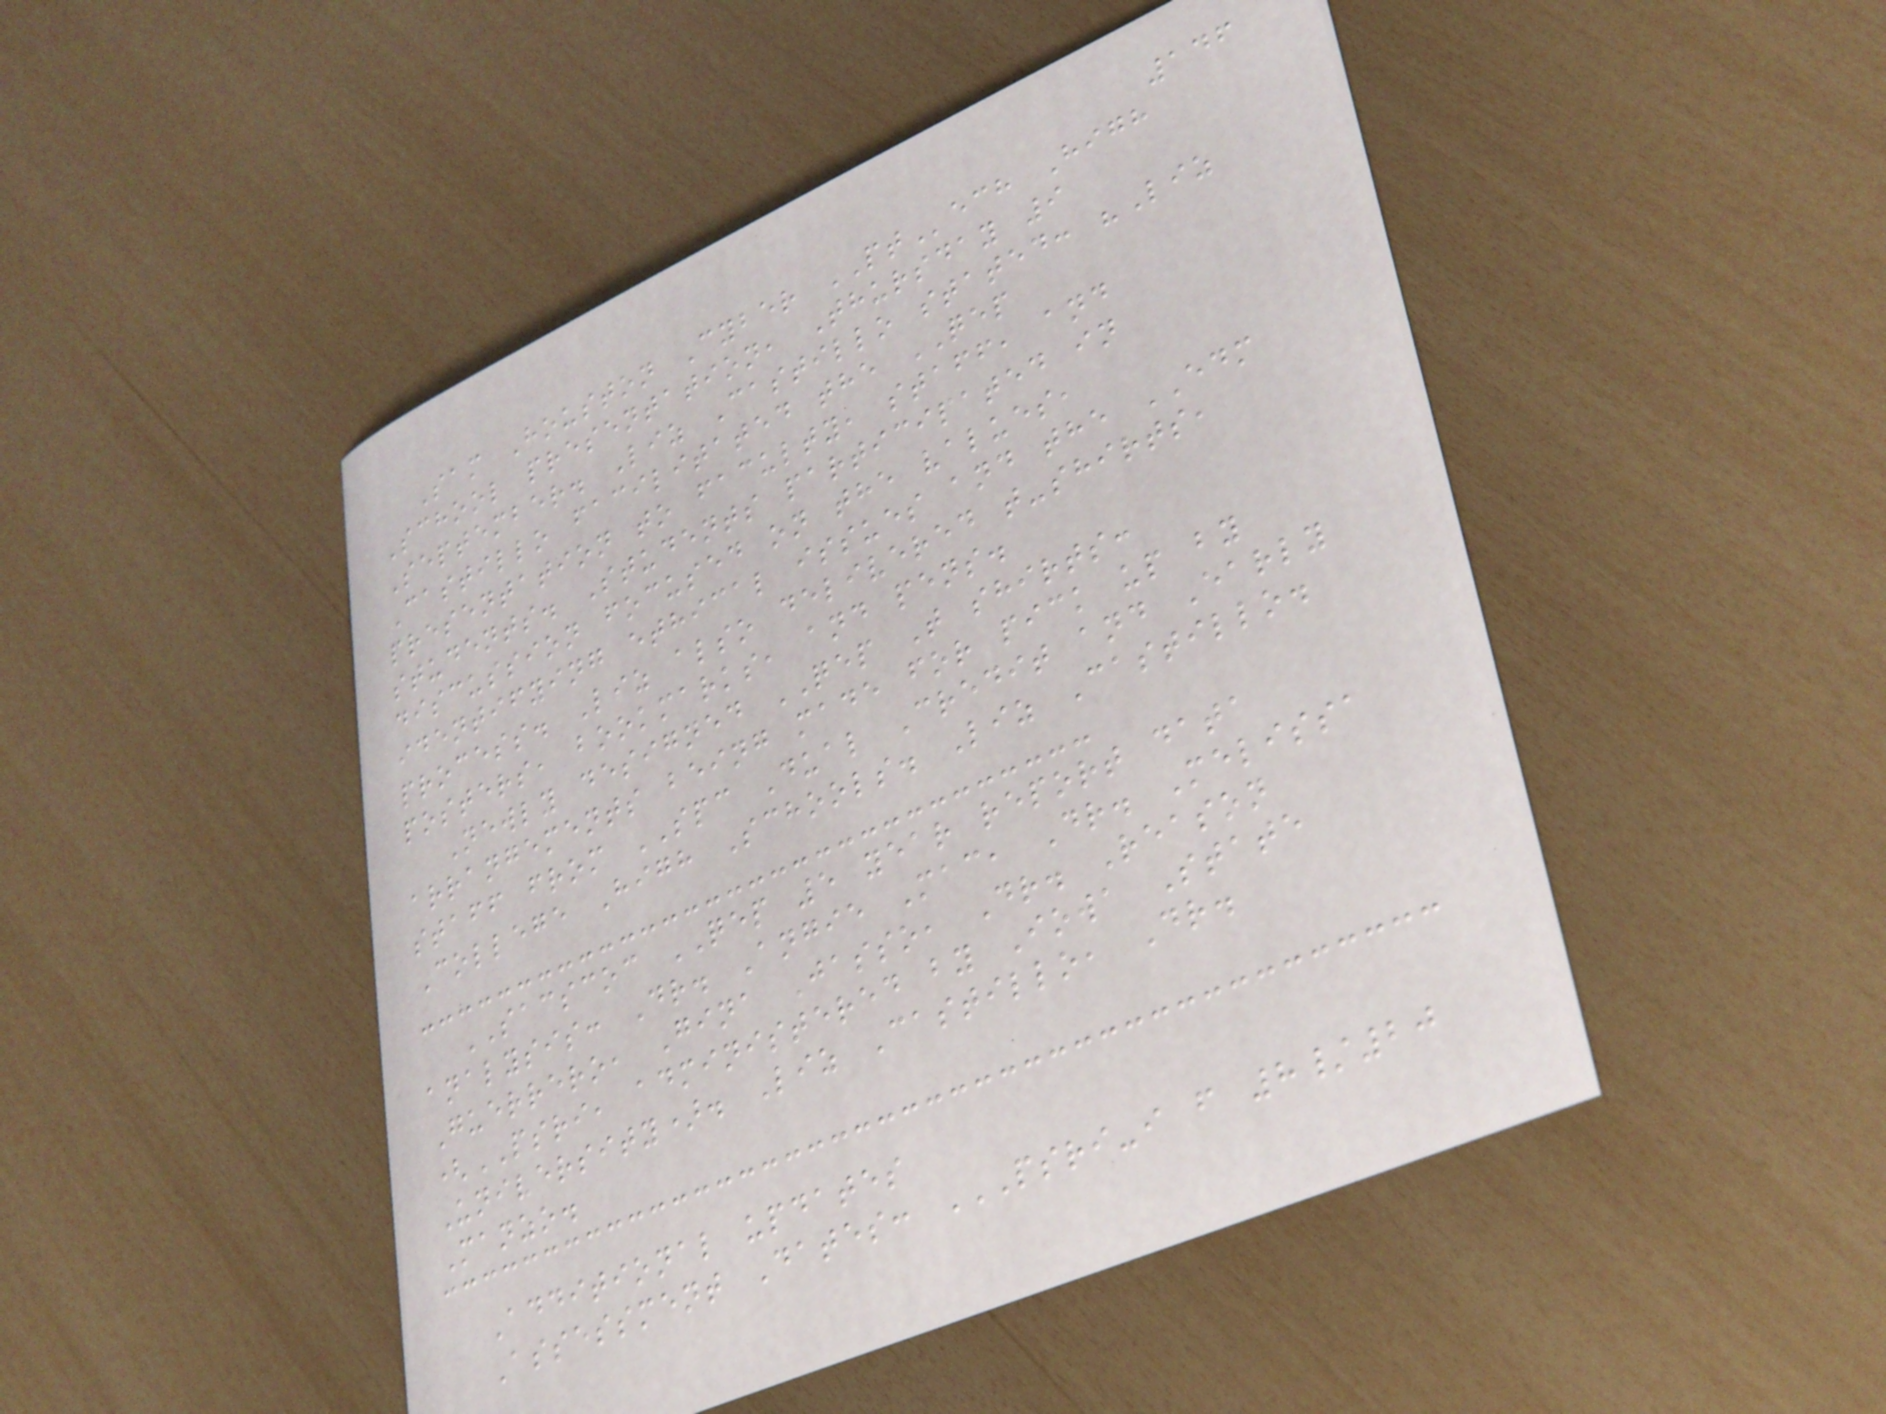146
Sam Houston Cyber PTech High
School presentation, Thursday 9
September. Liz Castillo stated: "Liz
Castillo facilitated the QEP
presentation to faculty, staff, and
students. Students participated in
discussion focused on the values,
identifying ethical issues and the EDM
process. Liz also delivered t-shirts,
posters, bookmarks, and pens.
Newly designed QEP T shirts:
arrangements being made for pick up by
staff from SPC Dual Credit and Early
College High Schools. Liz Castillo.
SACSCOC QEP 5 year report data
analysis: Dr. Angie Mac, Dr. Melissa
Guerrero, Gina Jasso, Dr. Reason
(PSRI, administered by Iowa State
University). Liz Castillo, Dr.
Manzo.
Additional updates
Assessment Dates: PSRI-I F 8/20
